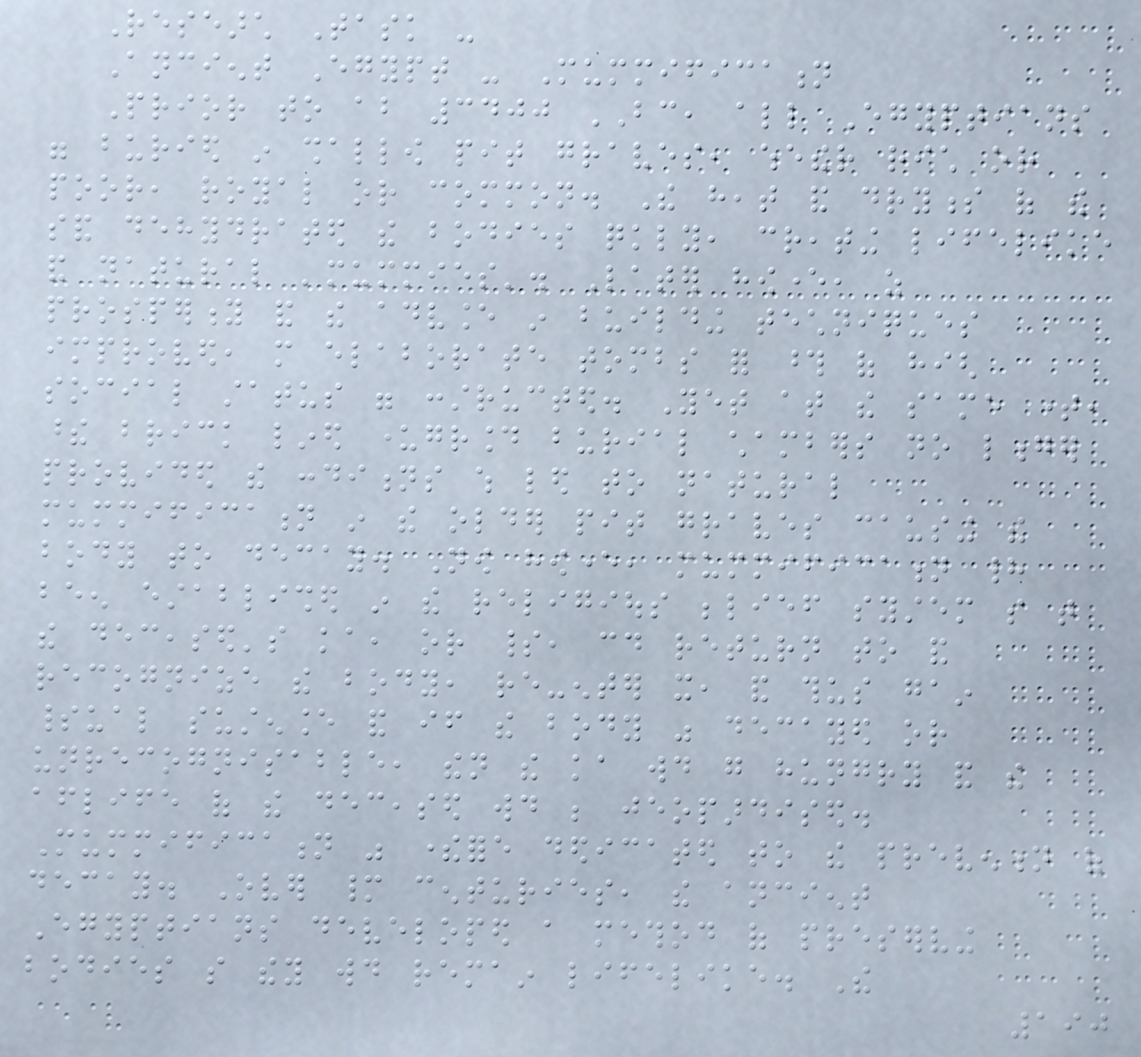Research Task -
Ancient Egypt - Mummification
Prior to about 3400 BC, all Egyptians
were buried in shallow pit graves, whether rich or
poor, royal or common. The heat and dryness of the
sand dehydrated the bodies quickly, creating lifelike
and natural 'mummies'. Later however, as
prosperity and the advance in building techniques
improved, more elaborate tombs for those of high
social status were constructed. Yet at the same time,
these brick lined underground burial chambers no longer
provided the conditions which led to natural
mummification in the older pit graves causing the
body to decay. Now however, mummification had
been established in the religious belief system so that
the deceased's ka, or spirit, could return to and
recognize the body, re-enter it, and thus gain
spiritual sustenance and if the body was decayed or
unrecognisable, then the ka would go hungry and the
afterlife of the deceased would be jeopardised.
Mummification was therefore dedicated to the prevention of
decay. Over many centuries, the ancient
Egyptians developed a method of preserving
bodies so they would remain lifelike. The
190
